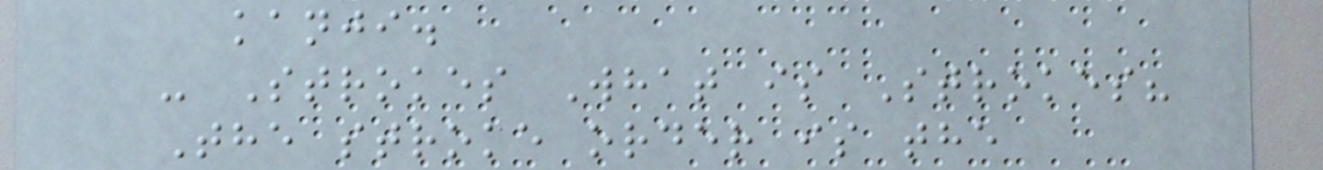kanji.
- Strokes What is Strokes?
The stroke order is the
